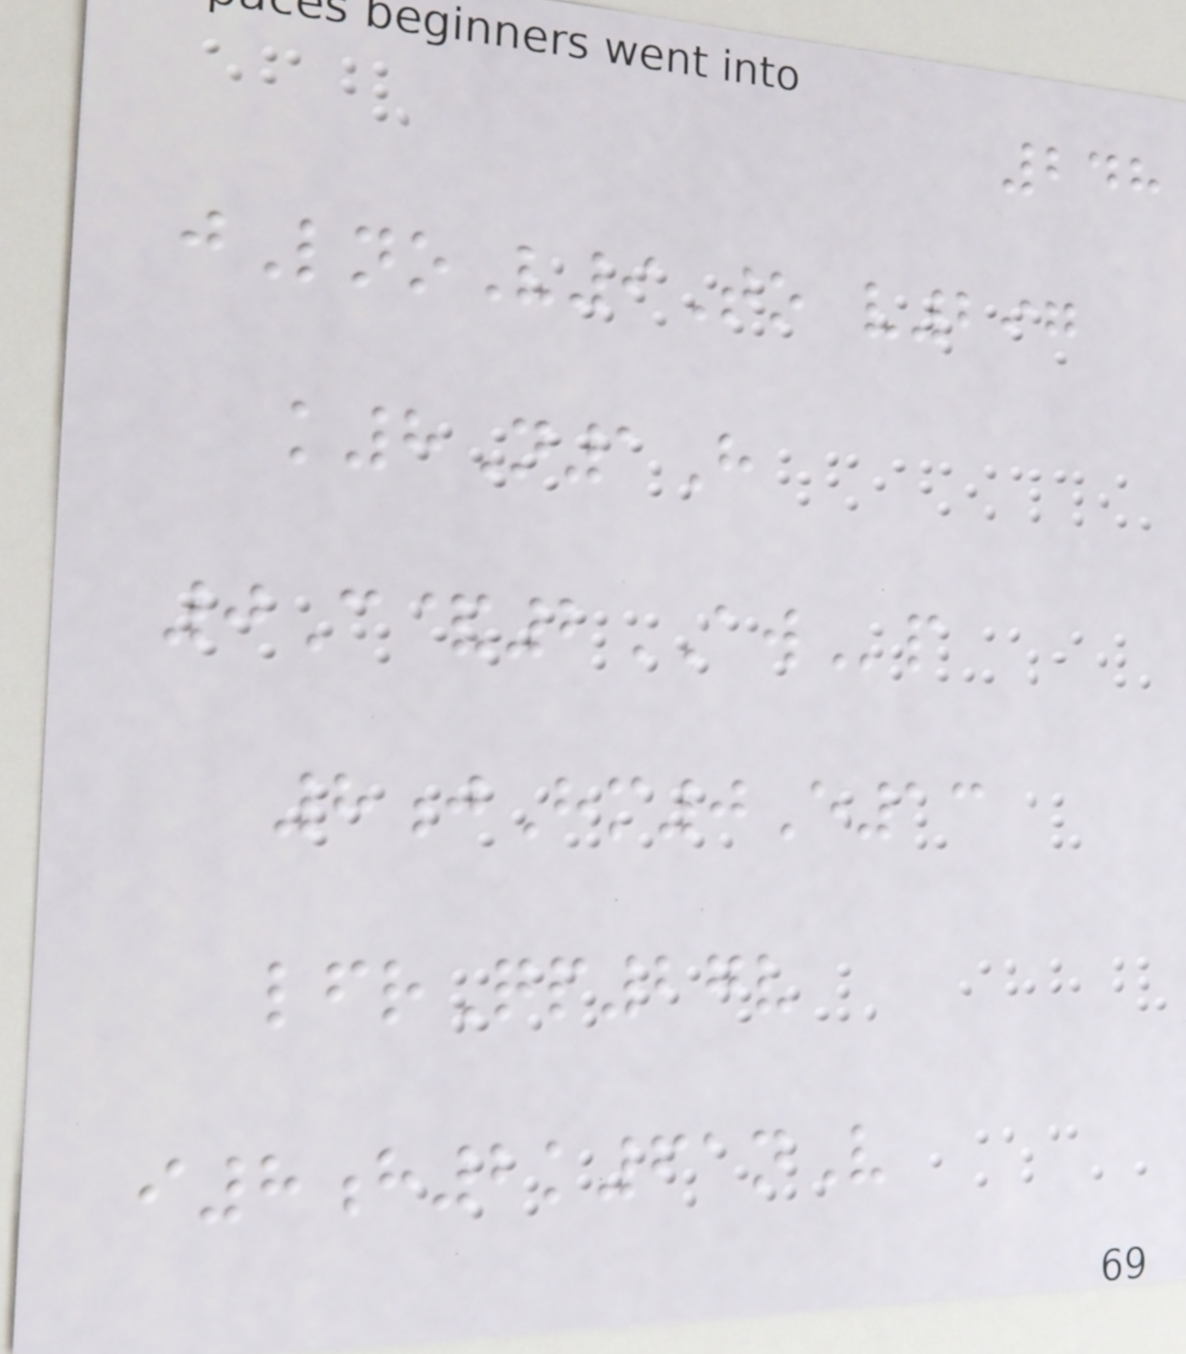248
jLnoV9To v297
k8N1H
0C&2AWp
8jHm0E13
lfrQp27v
i8h2k61nV
